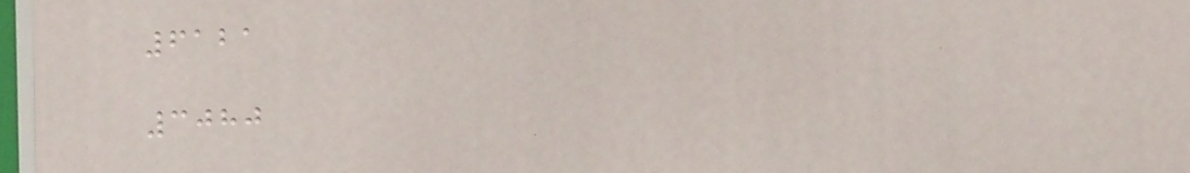6121
3080
